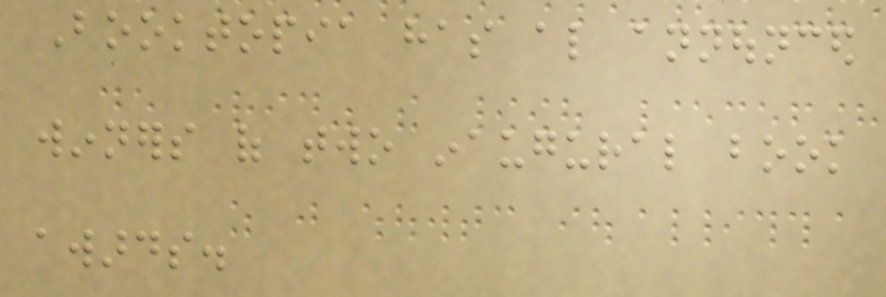Booktopia has also announced
winners of two inaugural book
awards.
